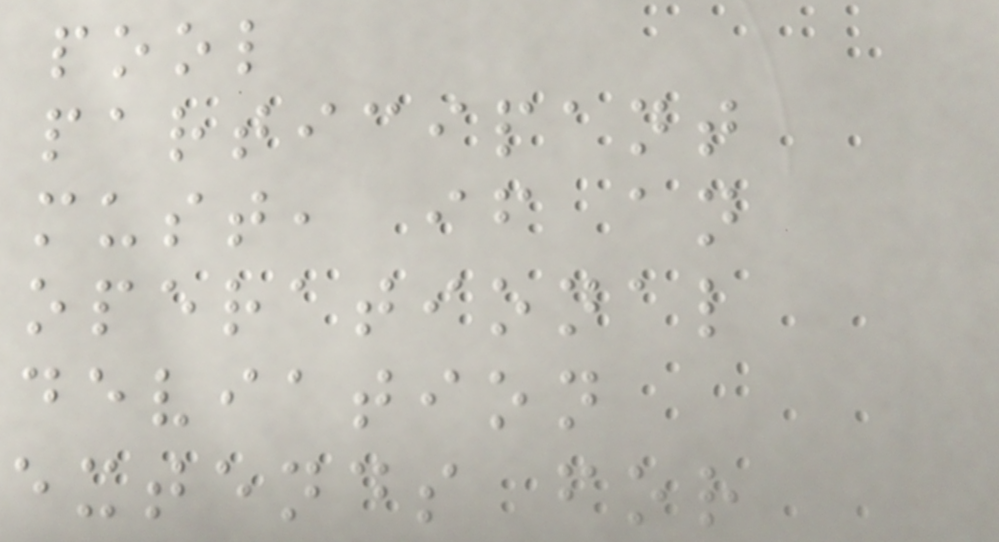pool
participant
must, if an
operational
deviation
extends for
